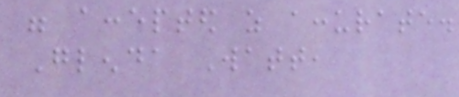were accepted as accurate.
Glenda Watt,
